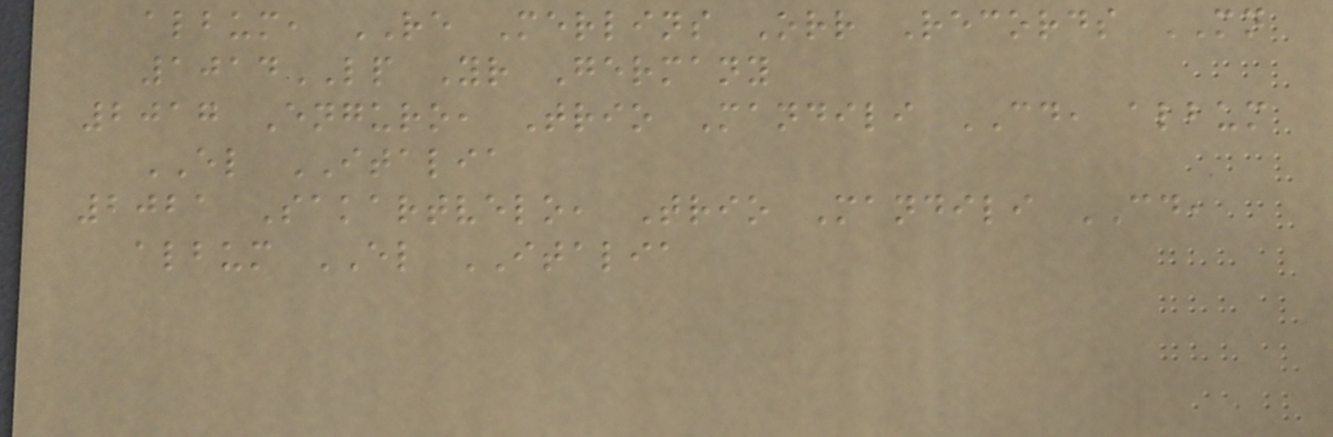album, RE Merlins Orr Records MN
1014LP Yr Germany
2017 Enguro, Trio Mandili CD, album
EL ITALIA
2021 Sakartvelo, Trio Mandili CD,
album EL ITALIA
